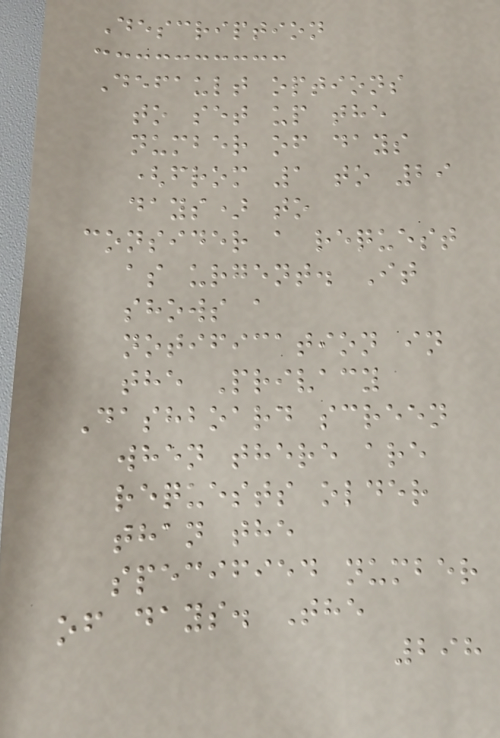Description
Default options
to set up the
number of days
(from 1 to 29
days) to
consider a request
as urgent. It
shows a
notification in
the Privacy
Dashboard screen
when there are
requests older
than the
specified number
of days. The
298
